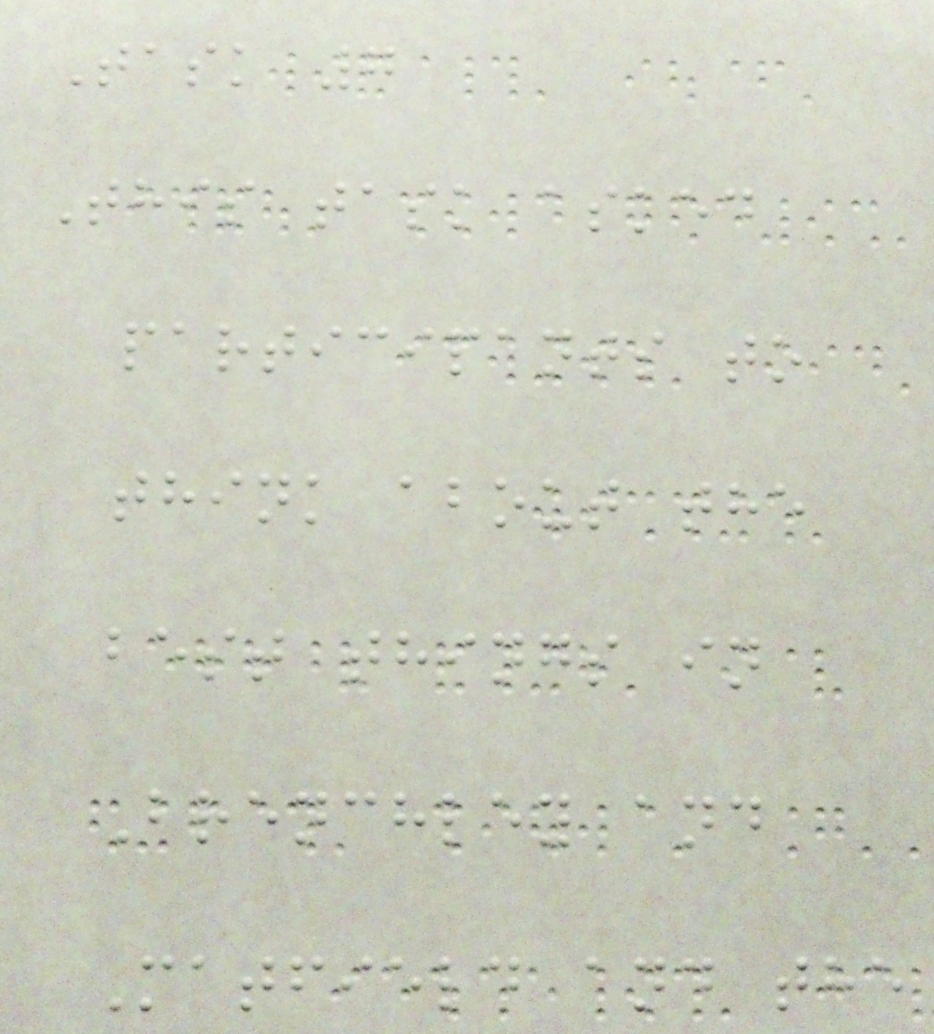Task 7
This task asked
participants to
think about the
best things in
Brenchley and
Matfield and the
